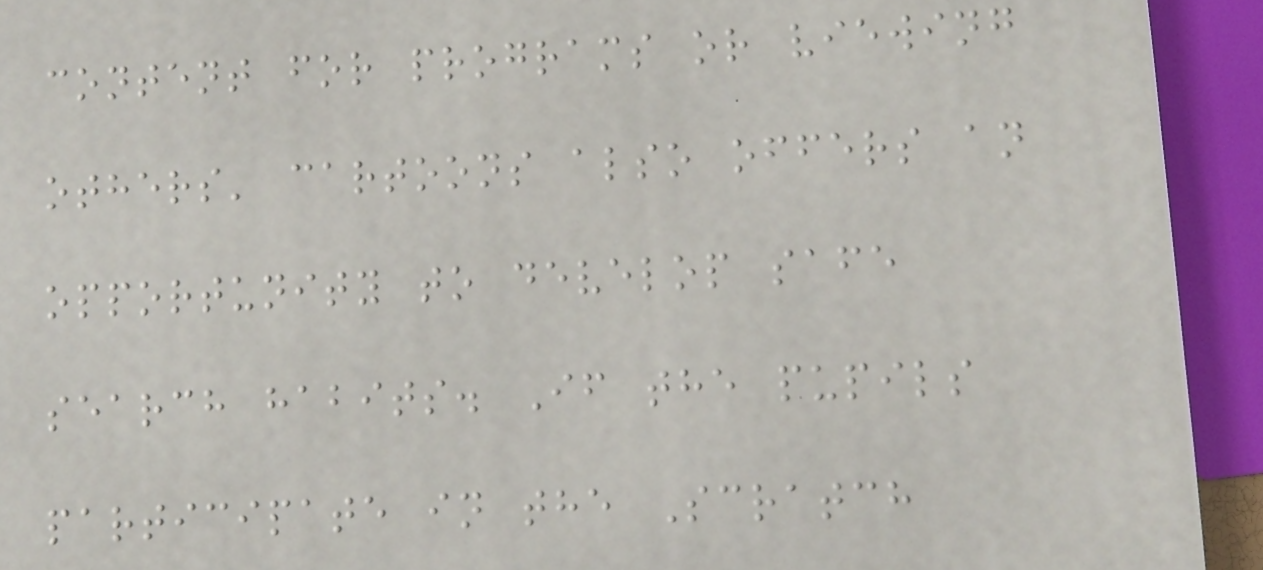content for programs or viewing
others' cartoons also offers an
opportunity to develop safe
search habits. If the pupils
participate in the Scratch
